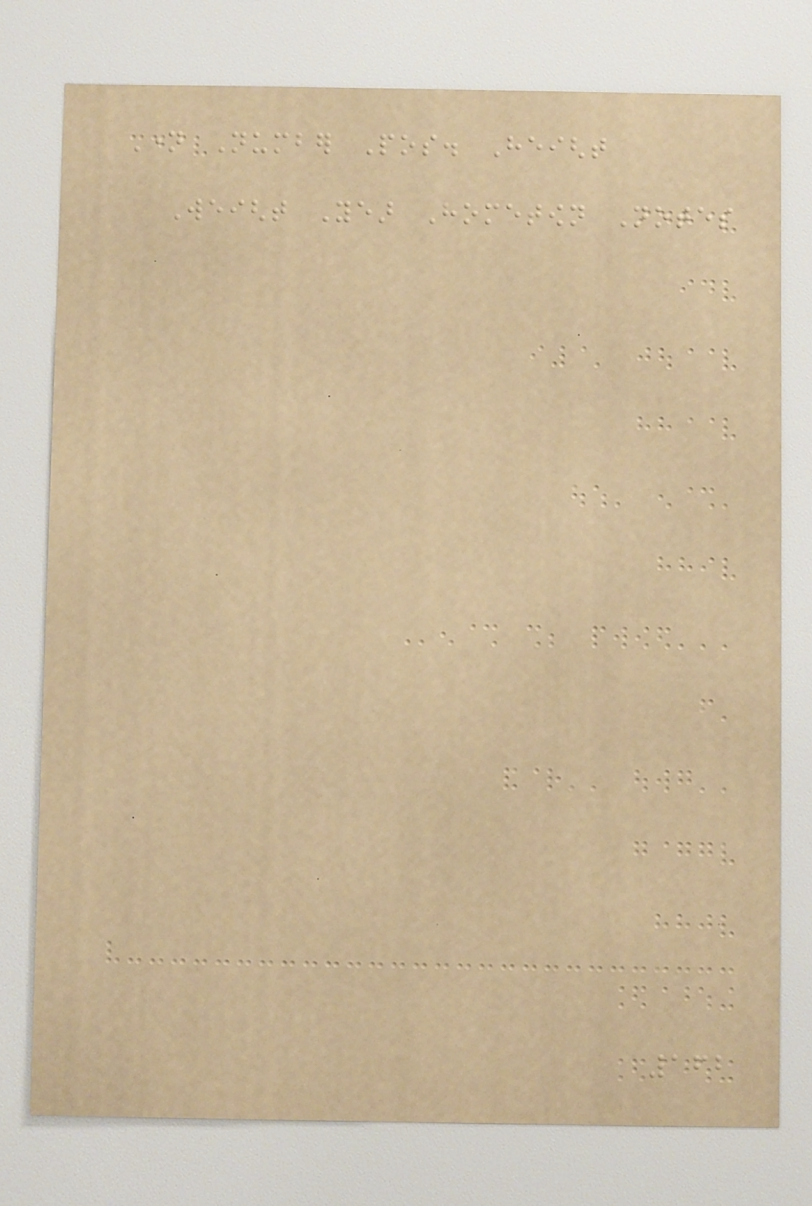Name Number Pos. Height
Weight Year Hometown Notes
162
